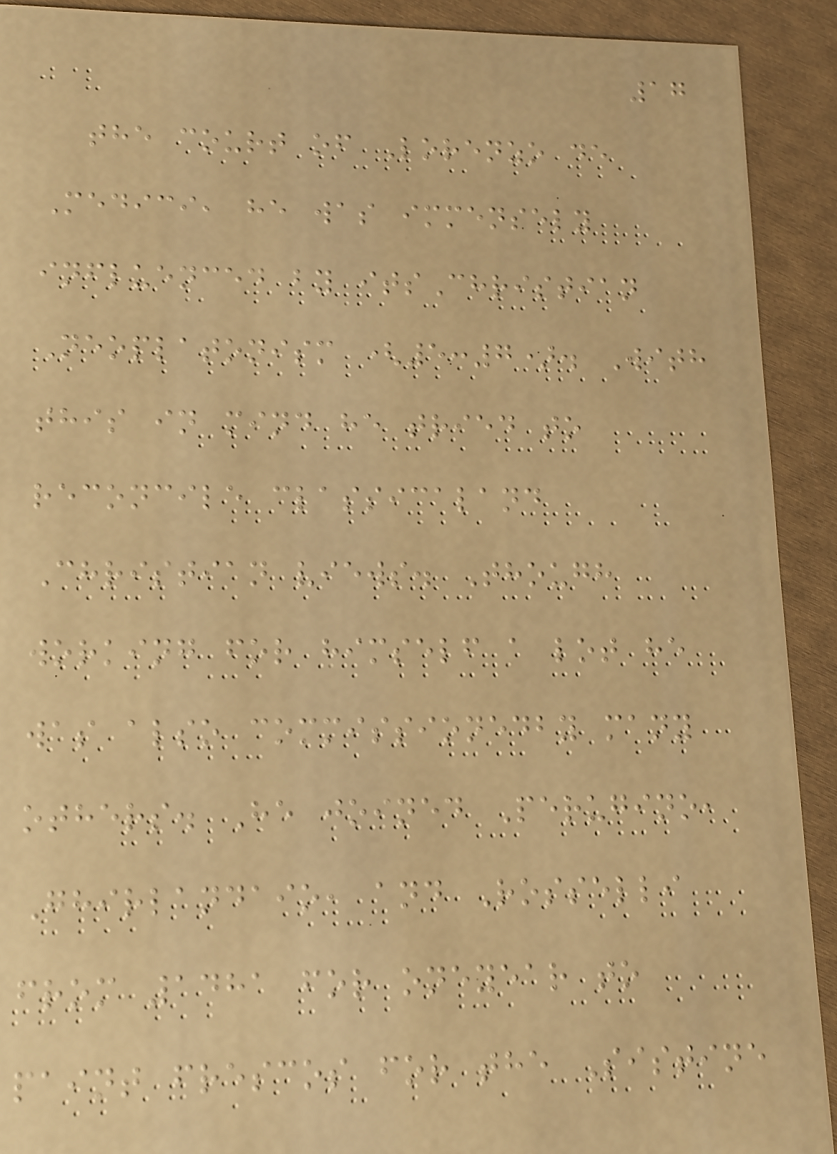17
the court of Lorenzo de
Medici, he was immensely
influenced by itsChristian
Neoplatonism (5:7). With
this in mind he tried to
reconcile classicaland
Christian views. Though
working for himself a lot he
was also commissionedby many
others. He joined Perugino,
Ghirlandaio, and Rosselli
from 1481 for oneyear to
paint frescos for the Sistine
